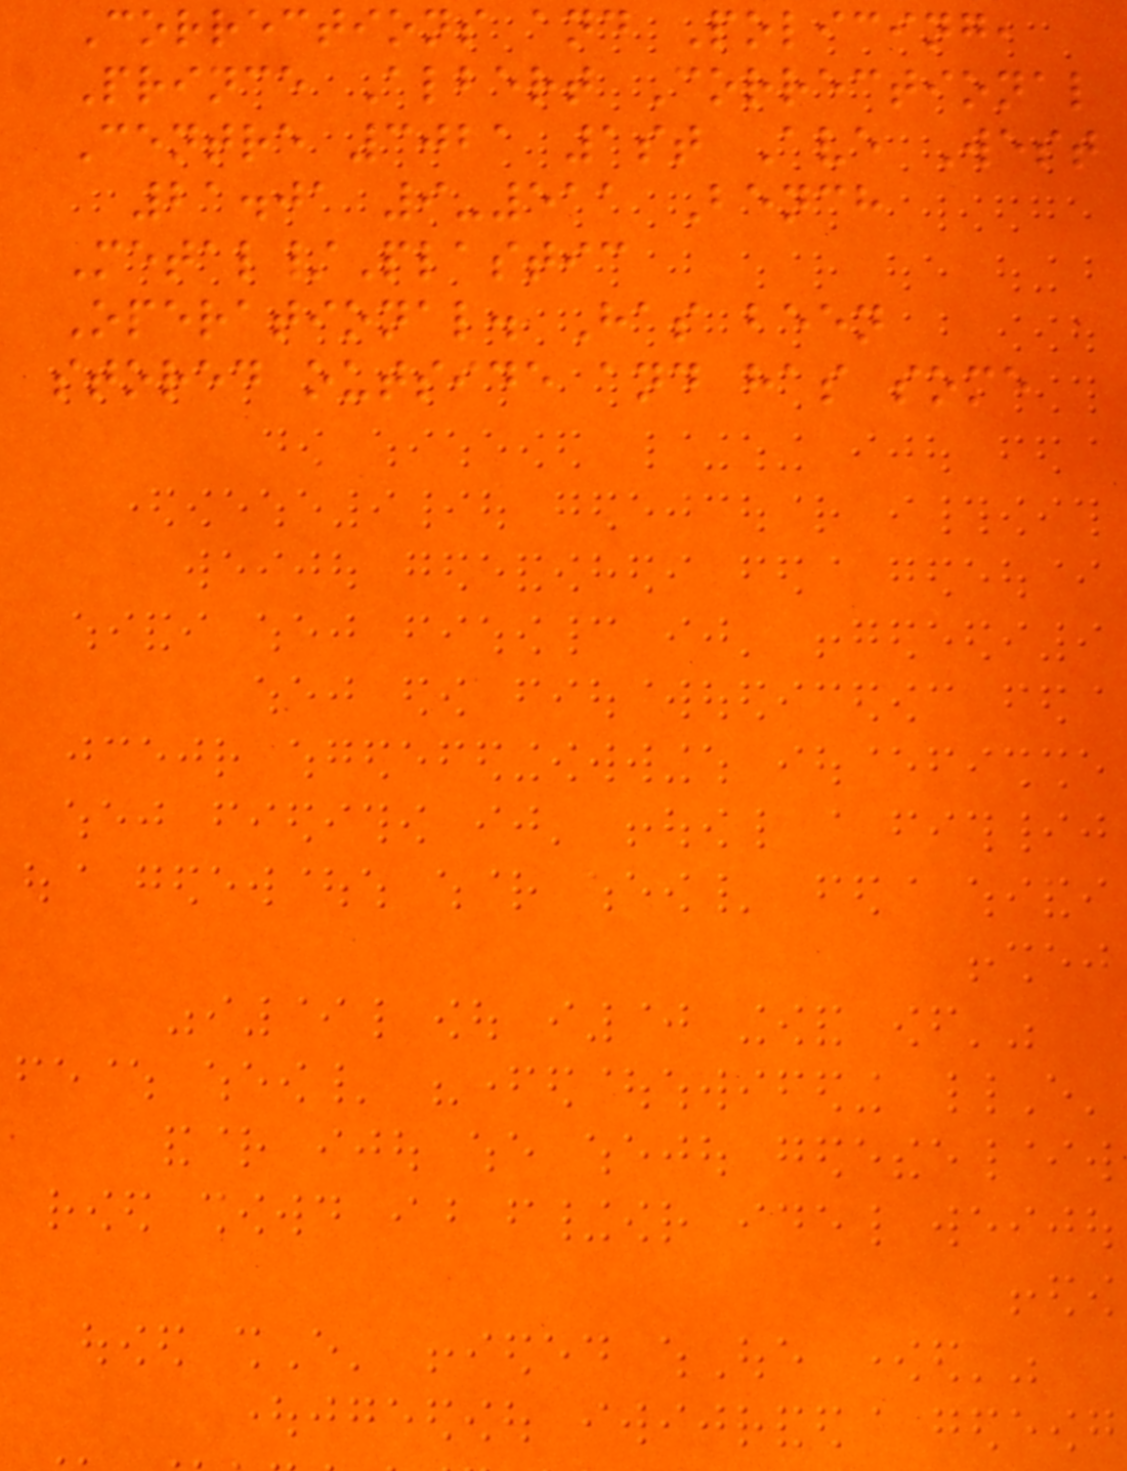Corrections and Policing,
Prince Albert Correctional
Centre 3021 1st Ave West
21.01 9-511 Bench
Metal/Plastic
Operational. Has been
stored outside and has some
